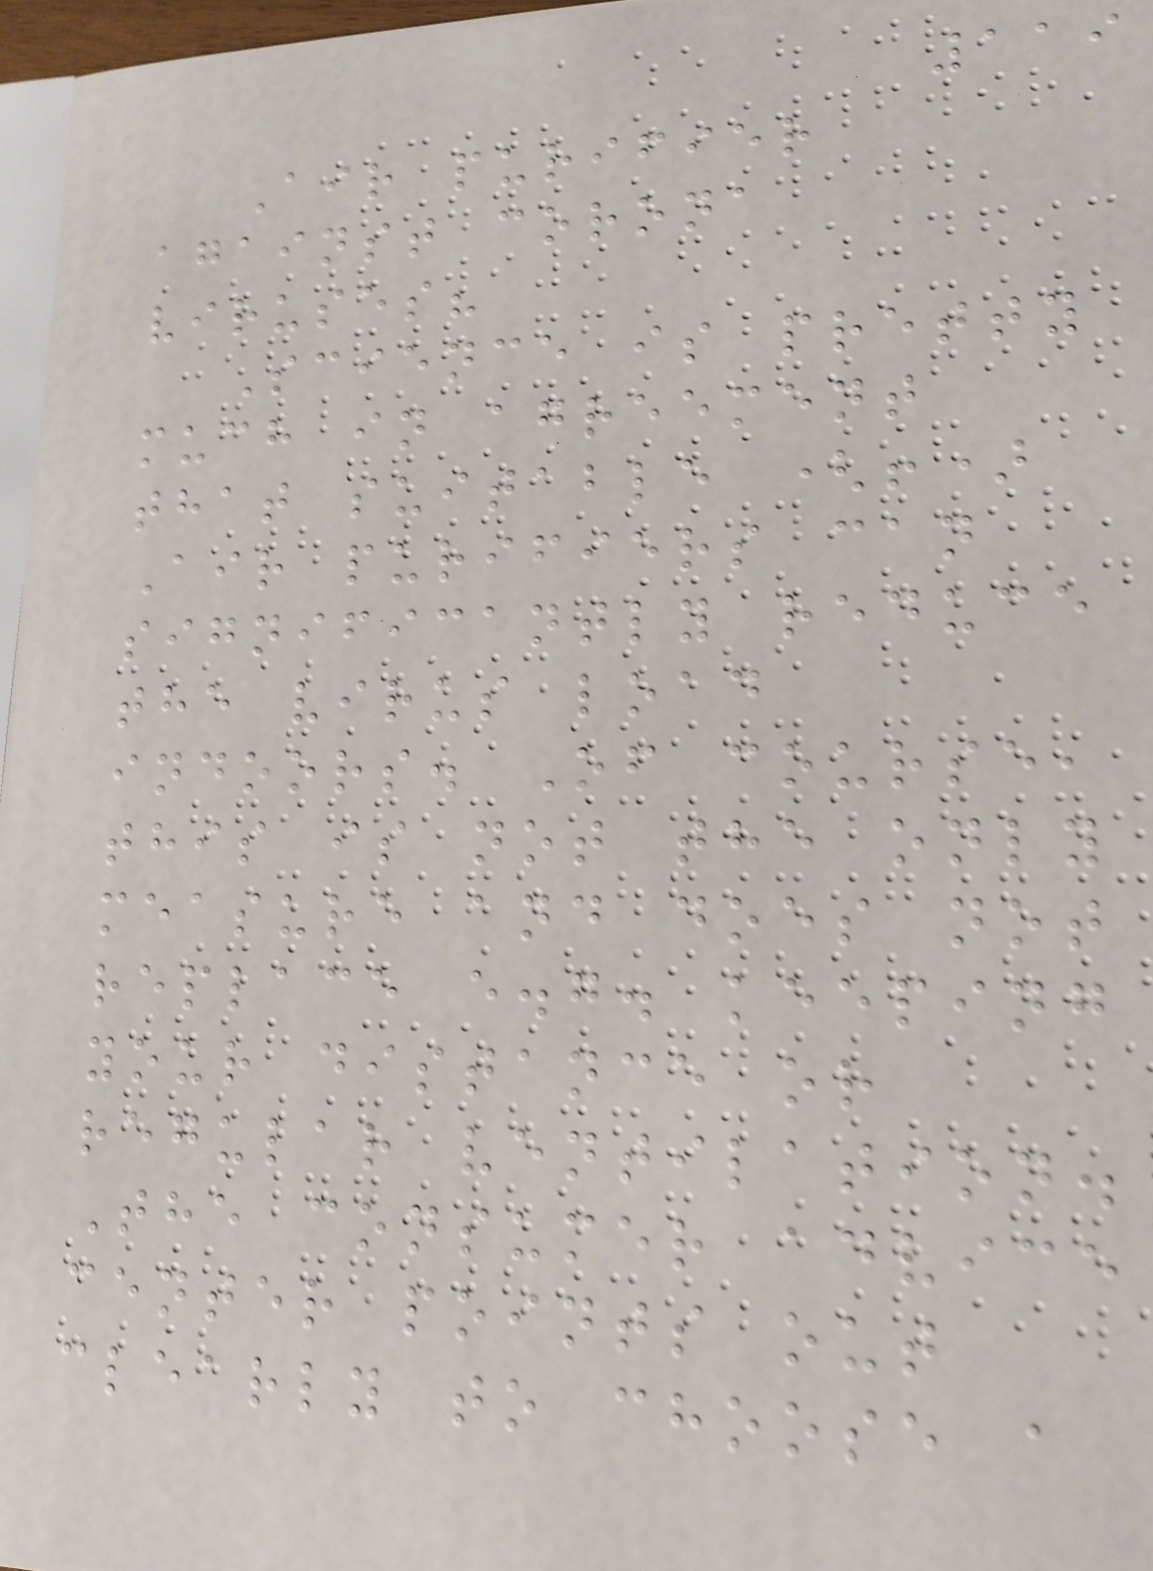119
Air purifier
against corona
viruses?
Science is pretty
much in agreement
that suitable (!)
Air purifiers can
significantly reduce
the virus load
indoors. Of course,
this is not the only
measure and does not
replace e.g. keeping
your distance or
regular ventilation.
The consumer advice
center points out
clearly to choose a
